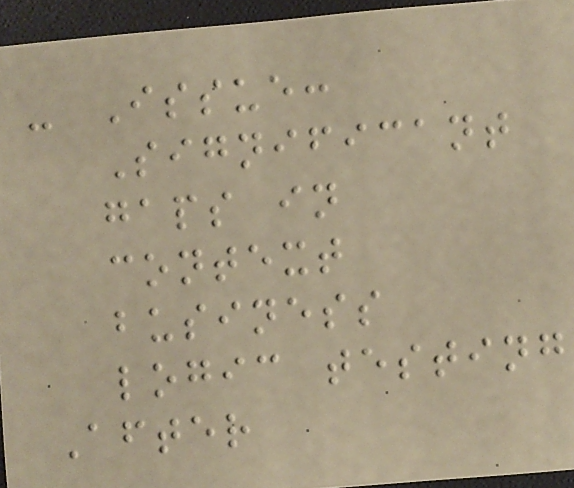- Issue:
Significant
gaps in
context
business
logic testing
After
